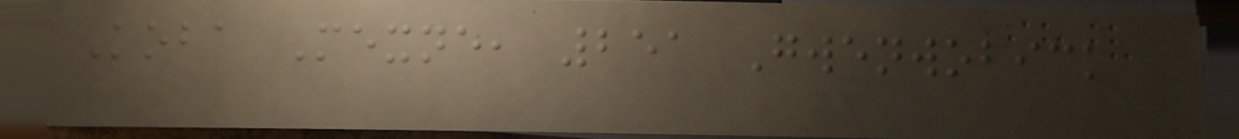Koba Mexne, 251 Gwenwobick
